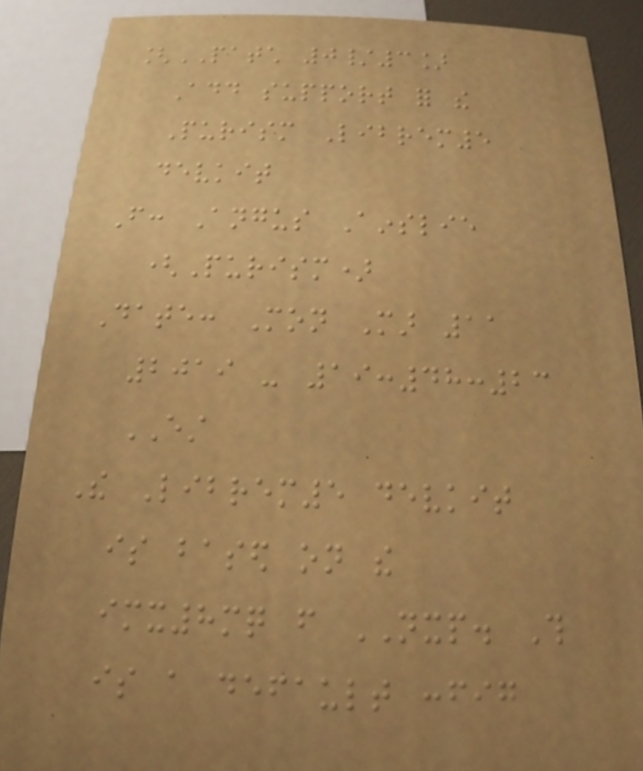[PATCH 0/3]
Add support for the
Purism Librem5
devkit
From: Angus Ainslie
(Purism)
Date: Mon Mar 11
2019 - 19:48:23
EST
The Librem5 devkit
is based on the
imx8mq from NXP. This
is a default config
